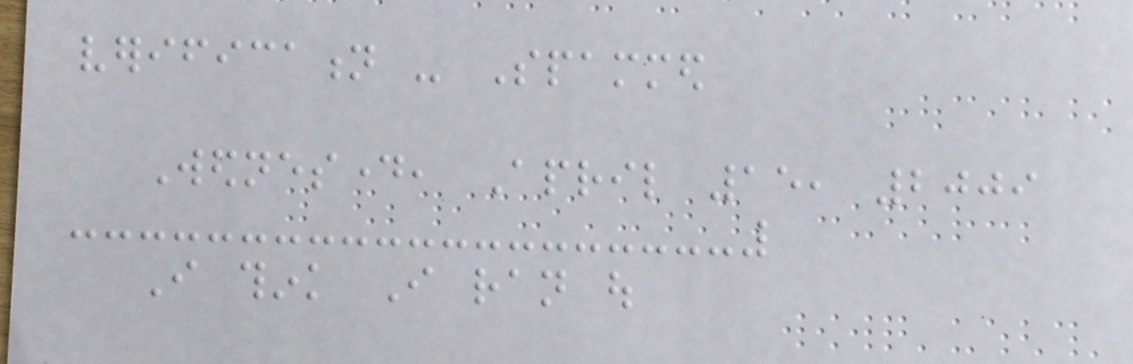verification - Spammed
Wednesday, April 15, 2009
I think I ran out
